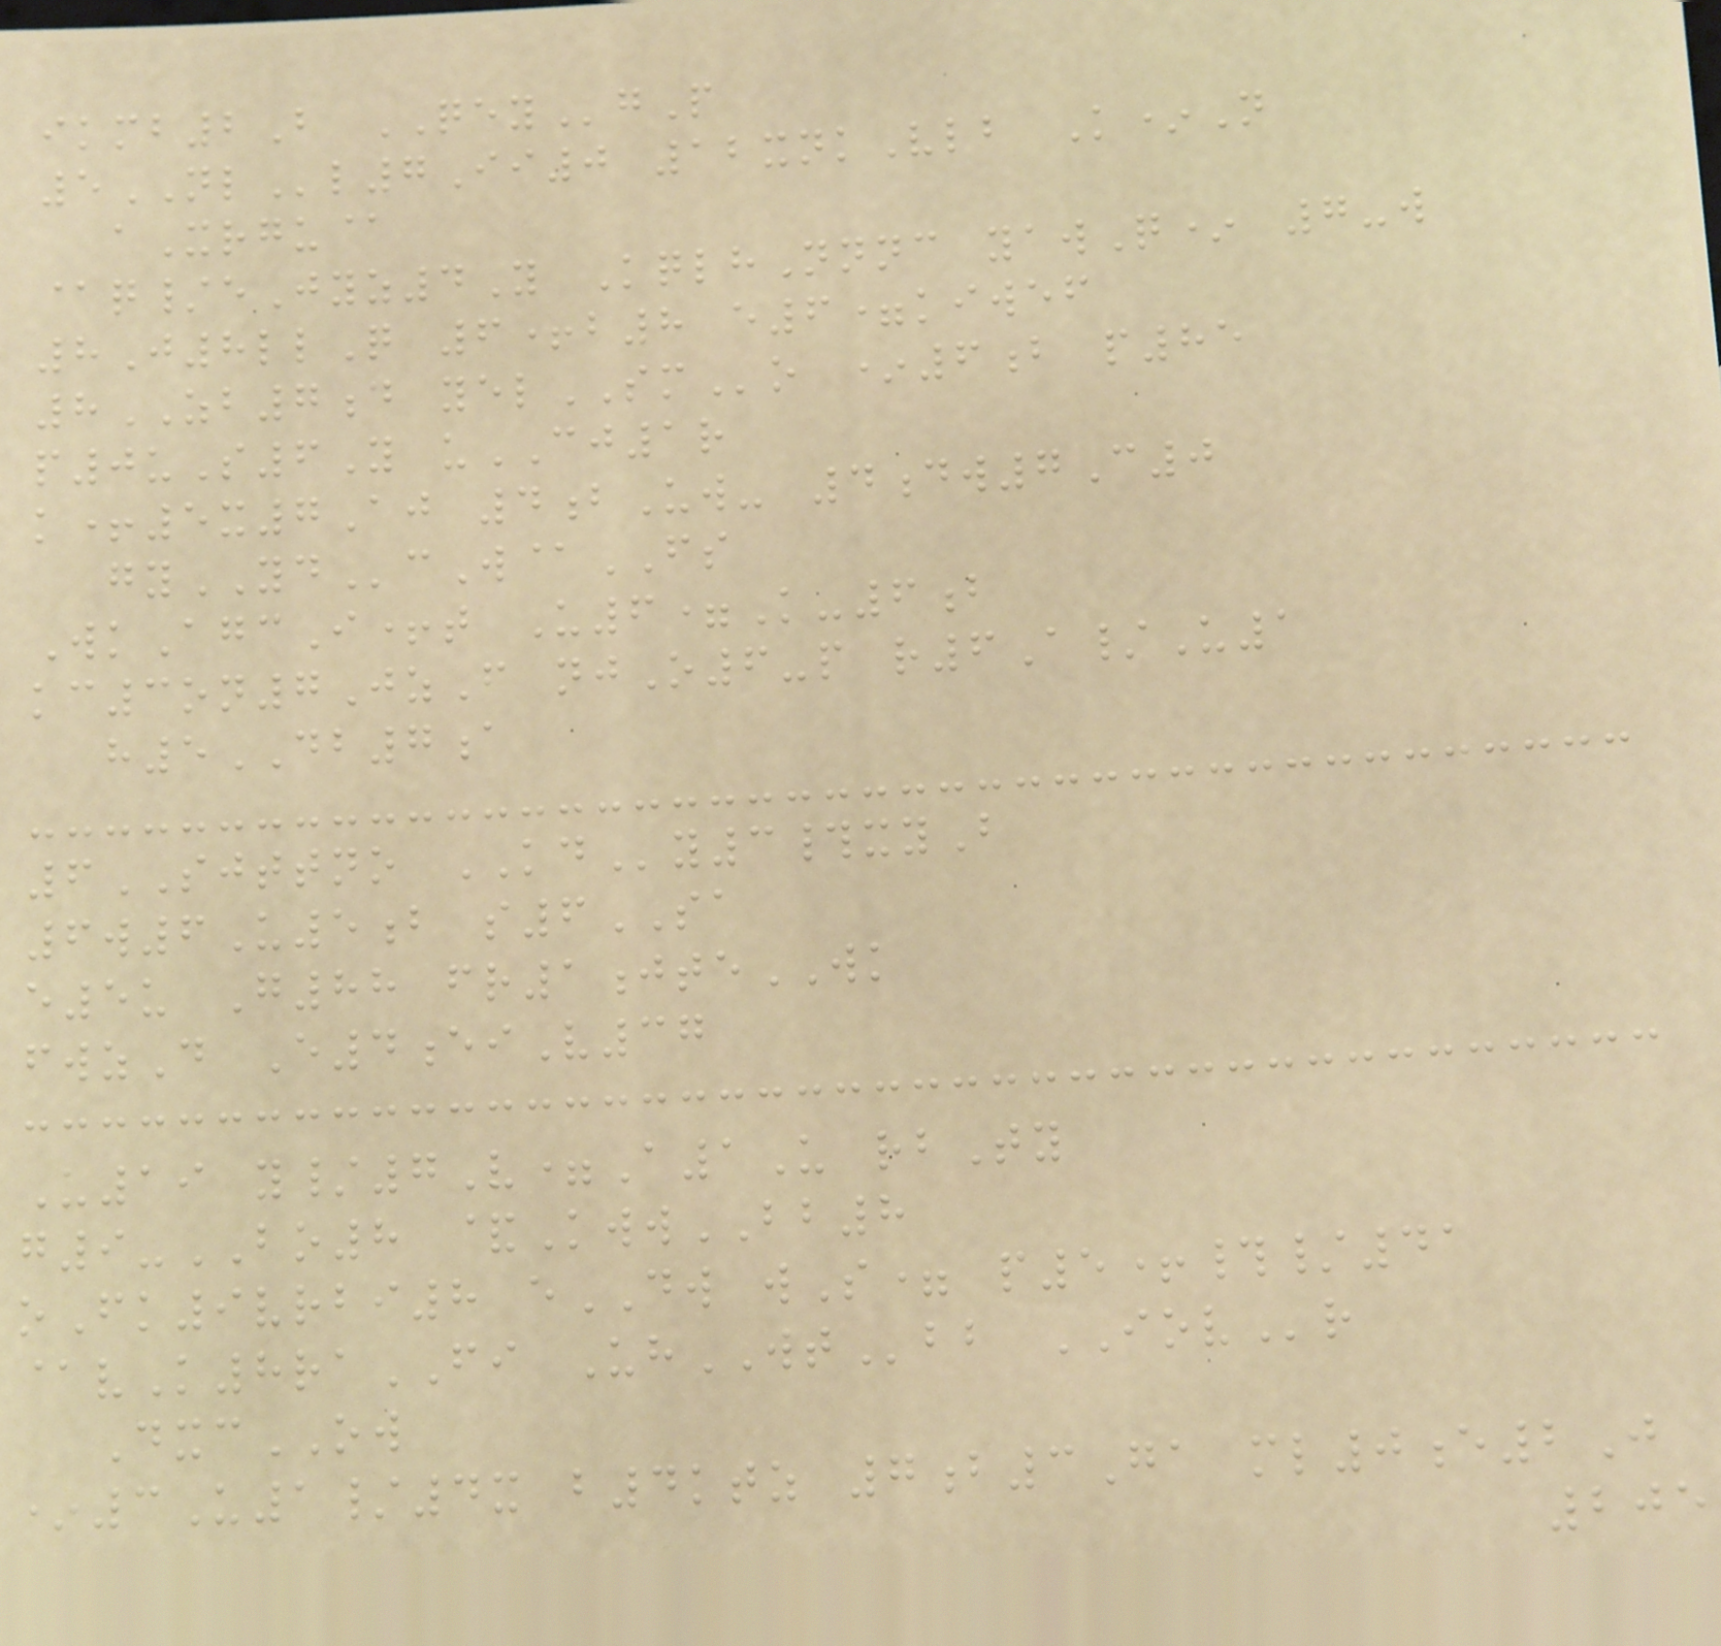ikmb2B QEYgP
5NLl7Ii0 12xnkVlb K*N
aXrgu@
@q/eJyz4Y KqlhNnnc yawQ* 7-w
8J8llQ 6+b8 e6=kiwef
8ZB7d yelSMo *6b p85
p0uS6Y uCJ1r
k+5x7Aj 4bUw- 4dw7C0
gyYDcW@FS
WkAgcI+t U6=K-6b
kc3on7JzF njO6-p r6A/U1
h5DB7a
6SJTTNO KDy3#xyB
6w6U5b s6SA
e5u G88 fr1jteWK
fwzD E4eiV37
U19 y/7V=A1U rbTy
g9-BO8 &KwwBB8
oFk9vrbi8 eDW wS= p5+#/41
@vK8raFI UhWTbb IOVr
DxcOW
*3U1/4x b4ktz 7b3Ga ml0e2J
205
